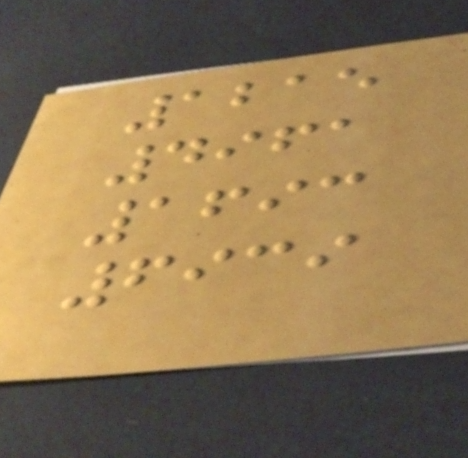1215
4961
1693
6939
